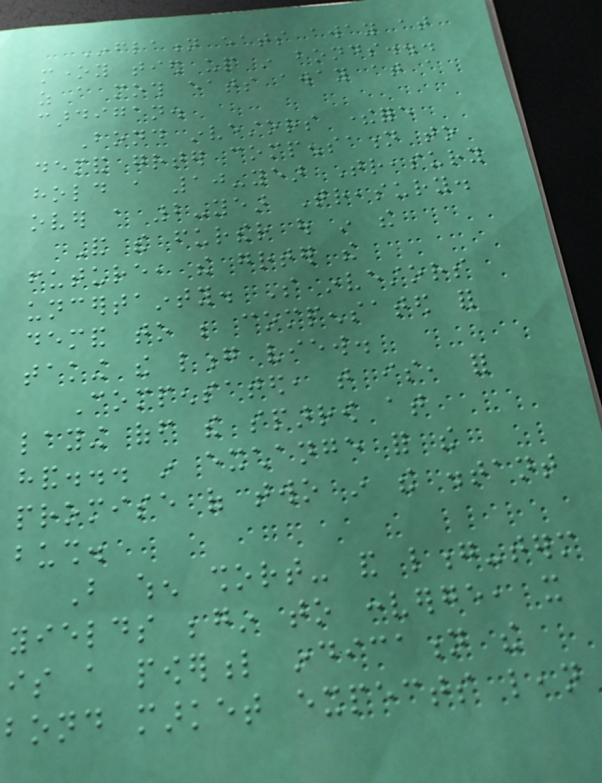Inflation eats away at
money tied up in bonds...
as a moth eats away at a
cardigan.
Bond investors therefore
demand greater compensation to
hold a 10-year Treasury
over a 2-year Treasury.
And the further out in the
future, the greater the
uncertainty. So investors
demand to be compensated for
taking the long view.
Compensated, that is, for
laying off the sparrow at
hand... in exchange for the
promise of two in the distant
bush.
But when short- and long-term
yields begin to converge, it
is a powerful indication the
bond market expects lean
